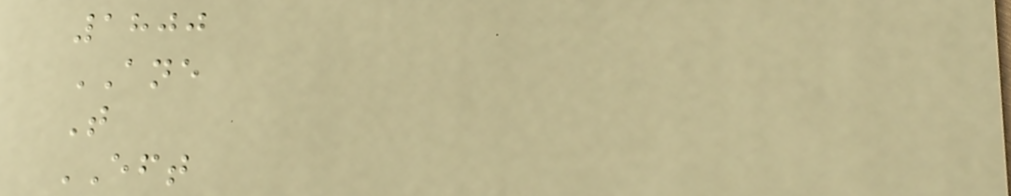1800
ANE
T
EFT
